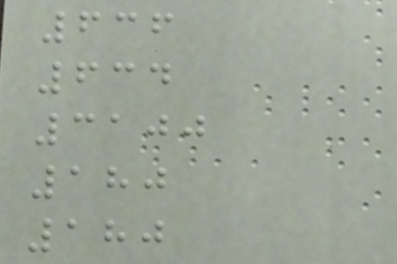636
634
3100
180
180
